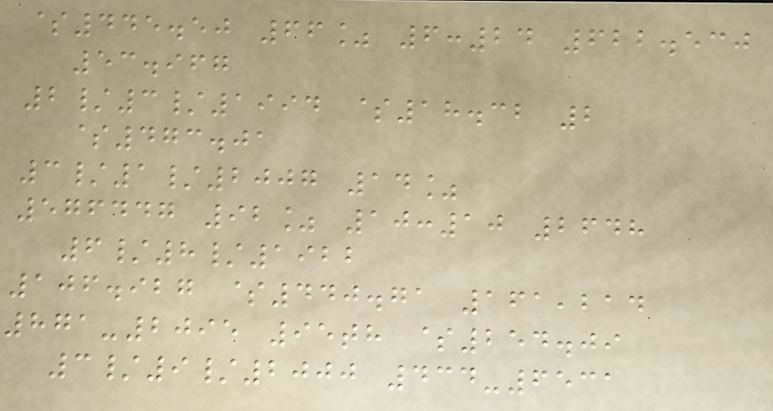$445.50 66% 6:24 622.530
53.967
2/3/1994 $18.32 2
$473.01
3/1/2007 14%
576447 92% 10:10 2648
6/8/1922
106.927 $440.71 161,214
871-2095 95th $254.09
3/9/2000 434-6531
